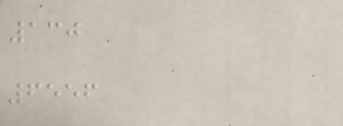130
6556
